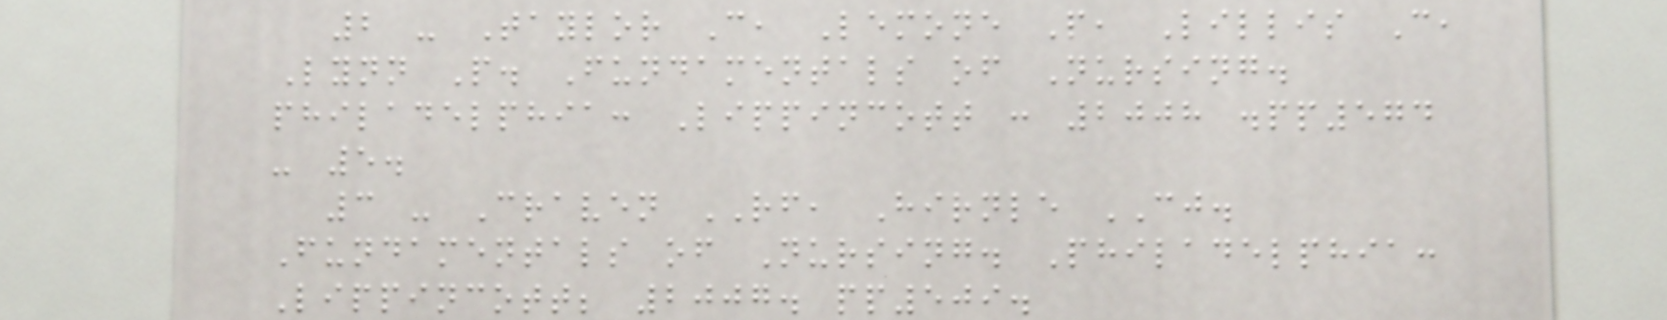2 - Taylor C, Lemone P, Lillis C,
Lynn P. Fundamentals of Nursing.
philadelphia: Lippincott : 2008 .pp574
- 5.
3 - Craven RF, Hirnle CJ.
Fundamentals of Nursing. Philadelphia:
Lippincott; 2007. pp509.
